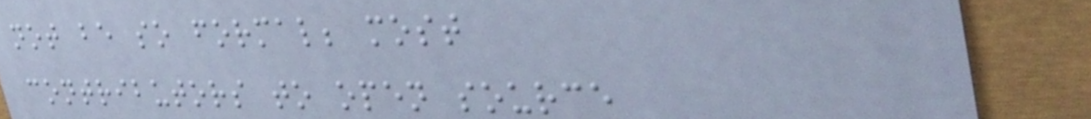not be so formal; most
contributors to open source
